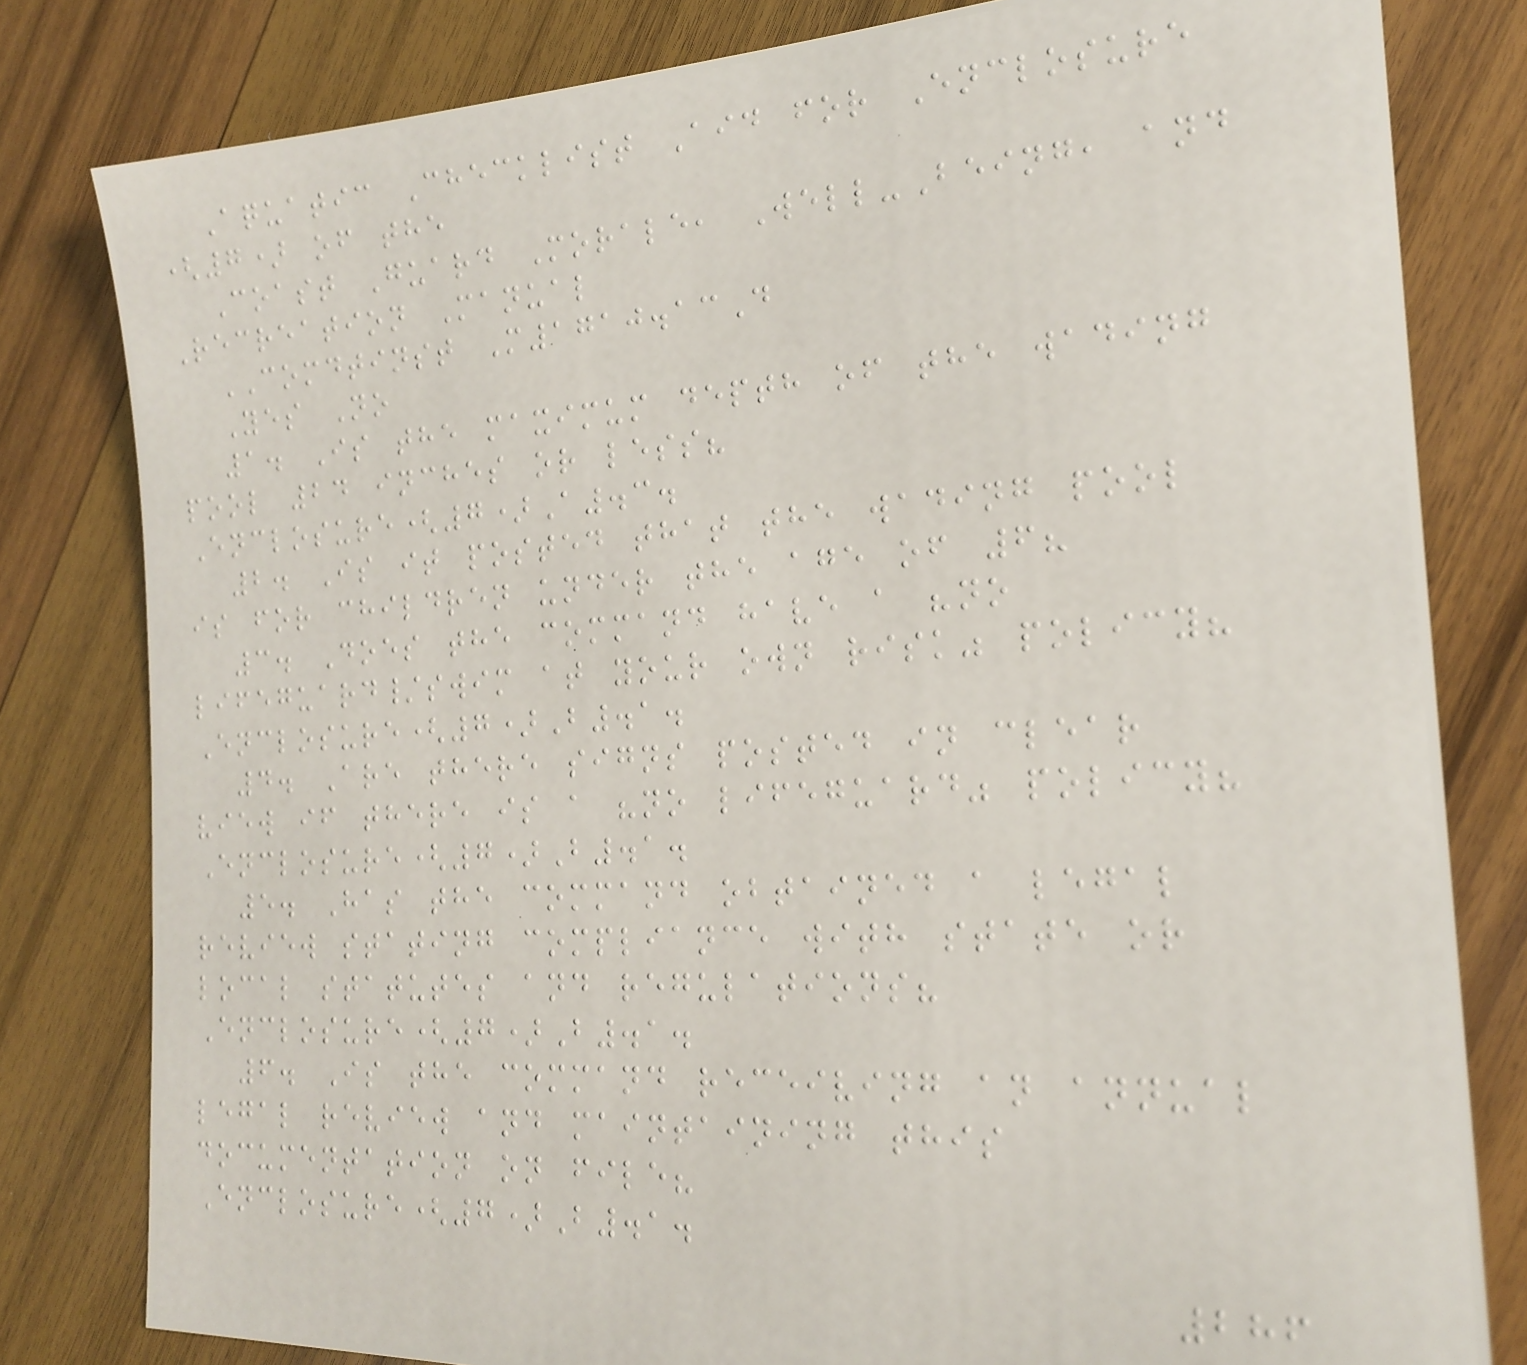Aquatic Checklist Aid for Enclosure
(7) of the
Coast Guard Morale, Well-Being, and
Recreation Manual
COMDTINST M1710.13D
Yes No
1. Is the maximum depth of the wading
pool 24 inches or less?
Enclosure(7)A.3.
2. Is it posted that the wading pool
is for children under the age of 6?
3. Does the command have a "no
lifeguard/swim at your own risk" policy?
Enclosure(7)B.1.
4. Are there signs posted in clear
view if there is a "no lifeguard" policy?
Enclosure(7)B.1.
5. Has the command obtained a legal
review stating compliance with state or
local statutes and regulations?
Enclosure(7)B.1.
6. Is the command receiving an annual
legal review and maintaining this
documentation on file?
Enclosure(7)B.1.
286
